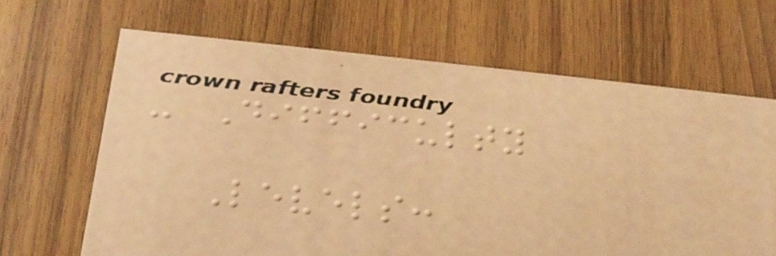- Difficulty
Levels:
